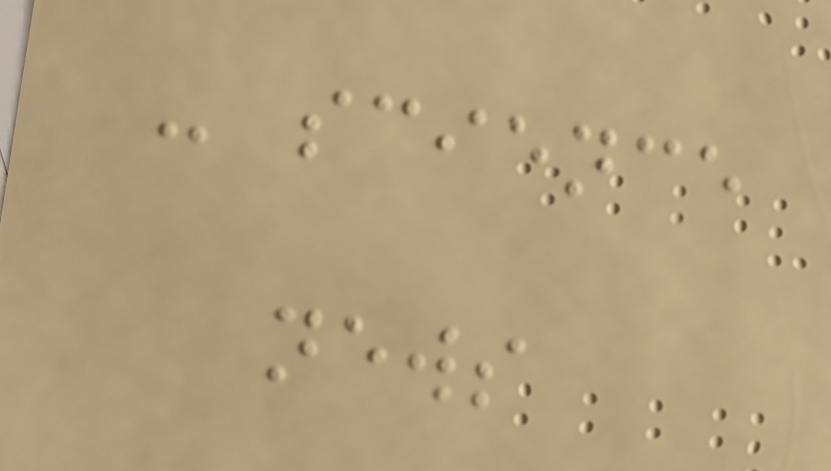- science
news
